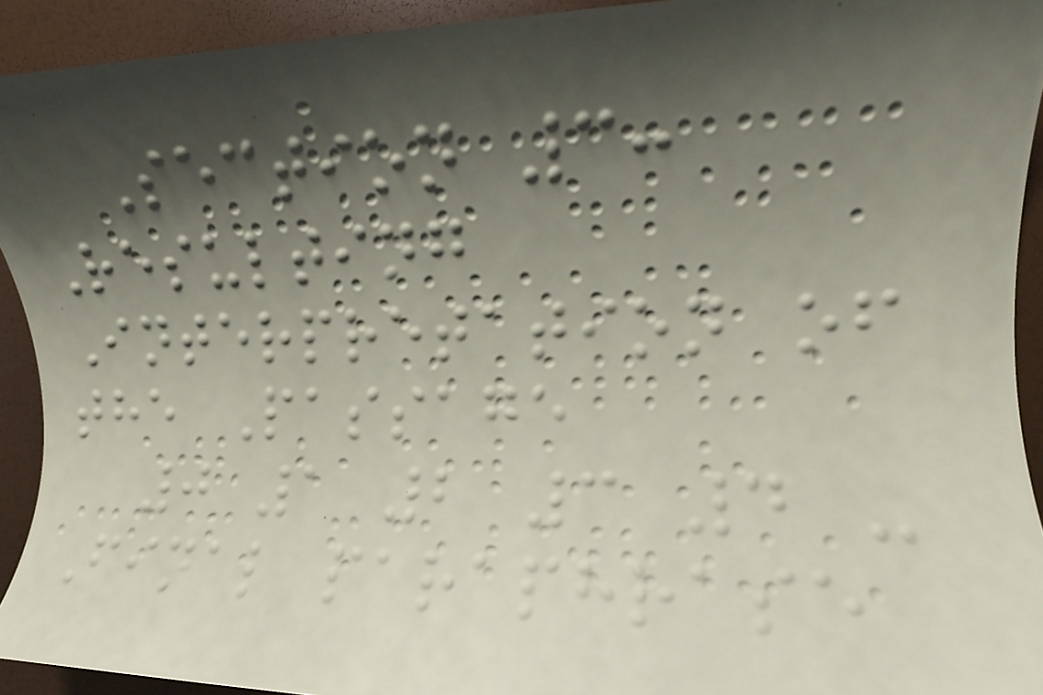Section 3:
Resulting
Interpretation of
the Passage
0 1 2 3 4 -
Final paraphrase
